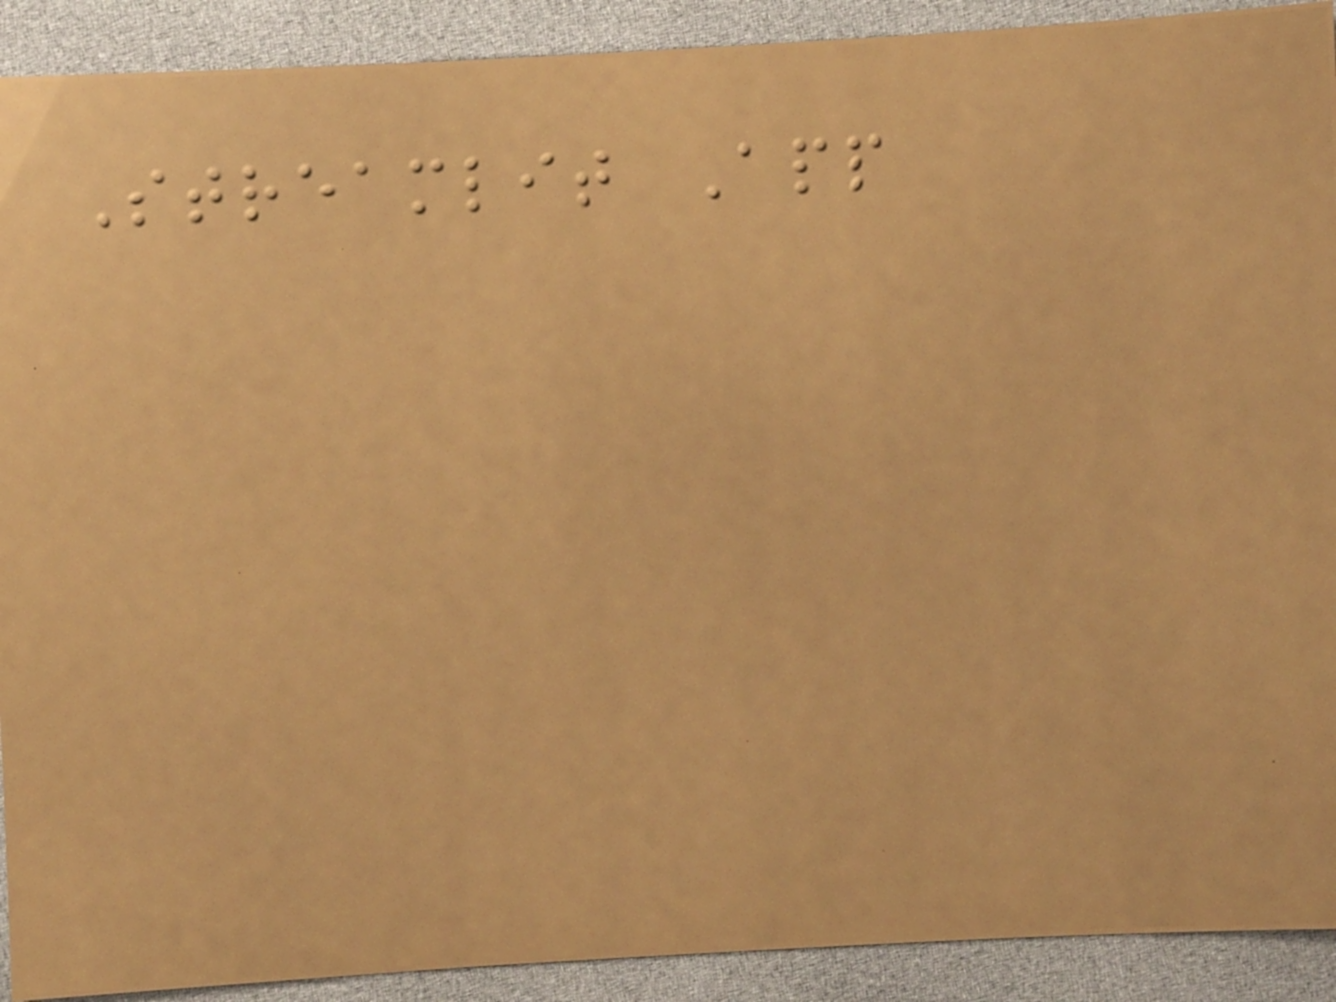Streamlit App
